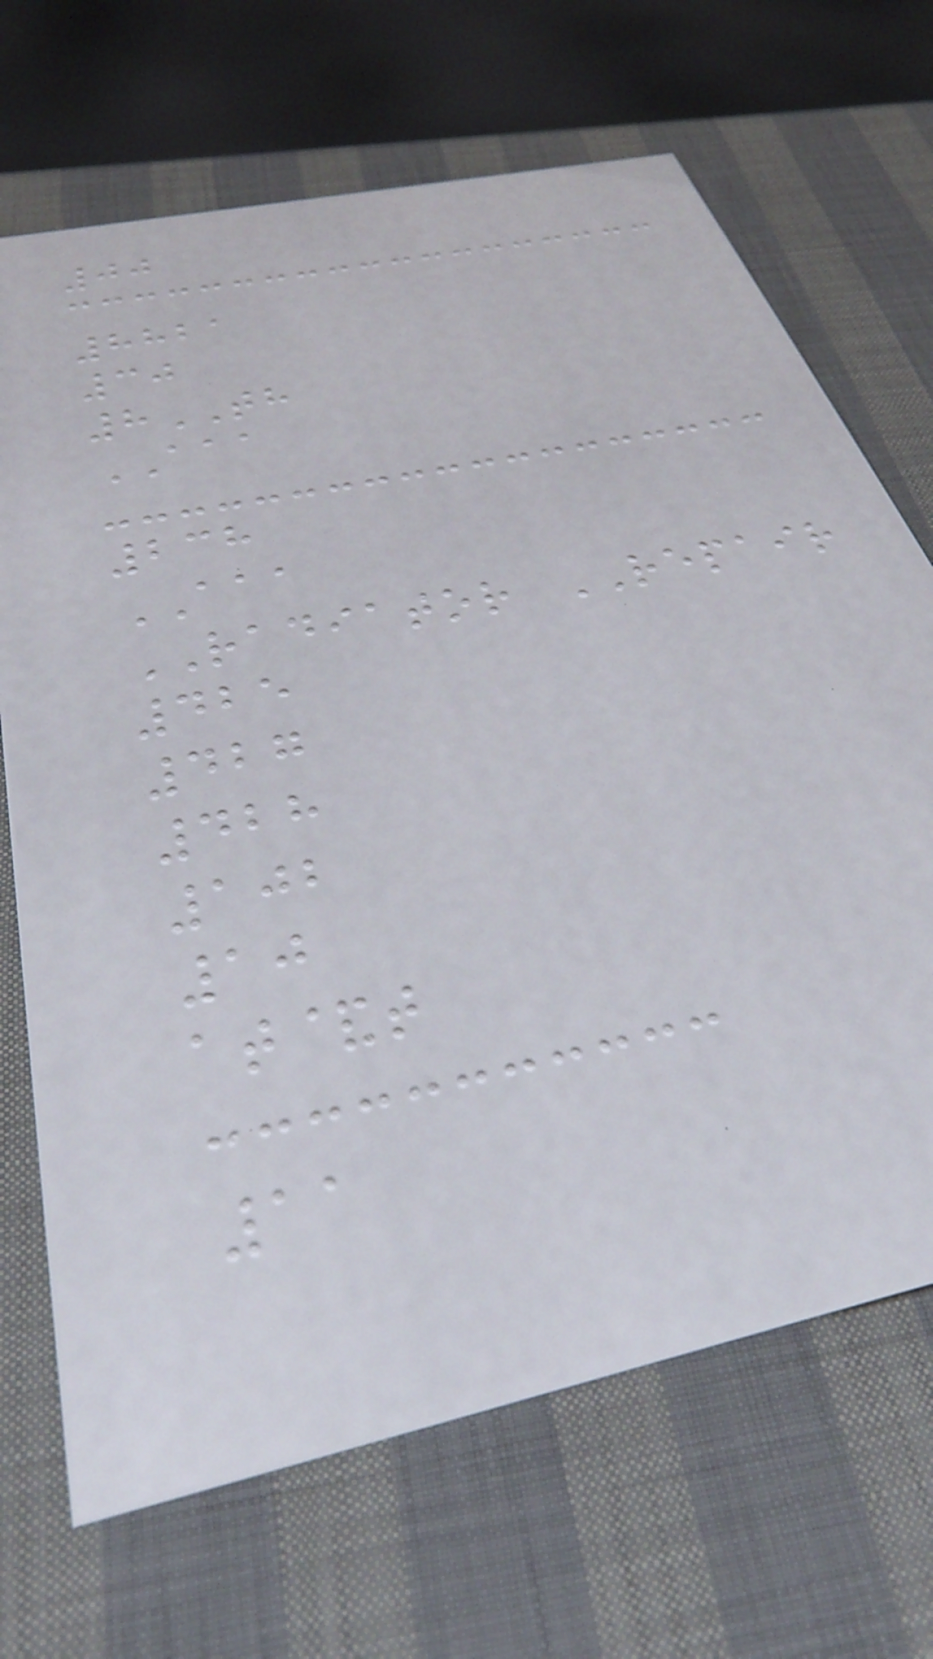00
8821
30
8TH
AAA
238
AAA
RADIATOR REPAIR
425
427
428
102
10
at&t
11
